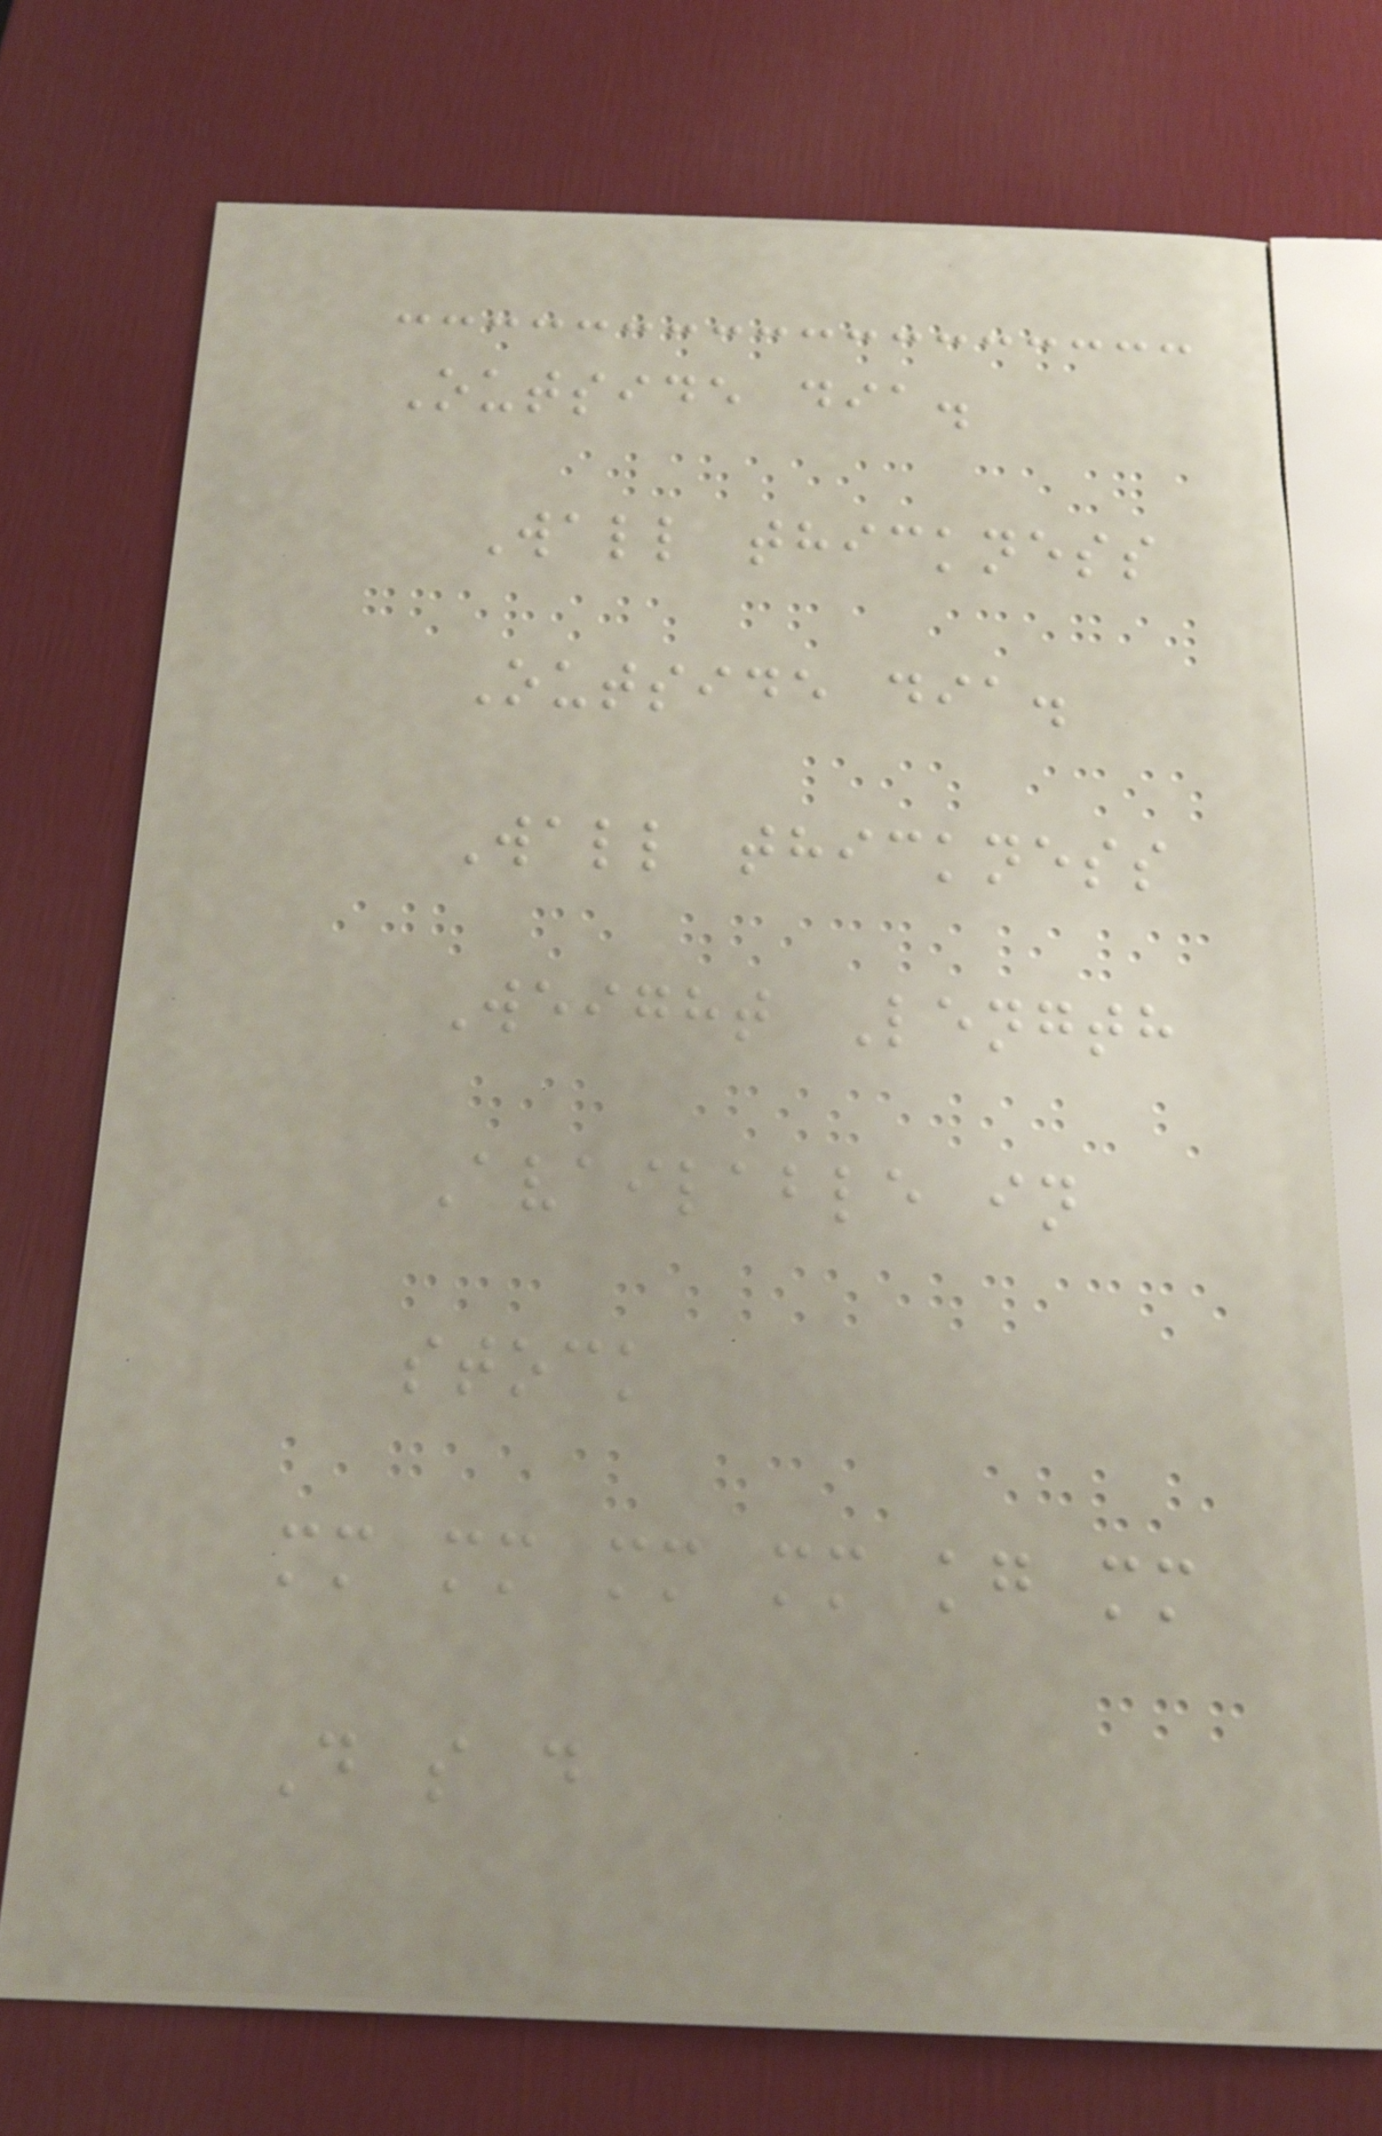Outside dia.
Wall thickness
Outside dia.
Wall thickness
Weight Length
Available in
stock
mm mm mm mm kg mm
D s d
